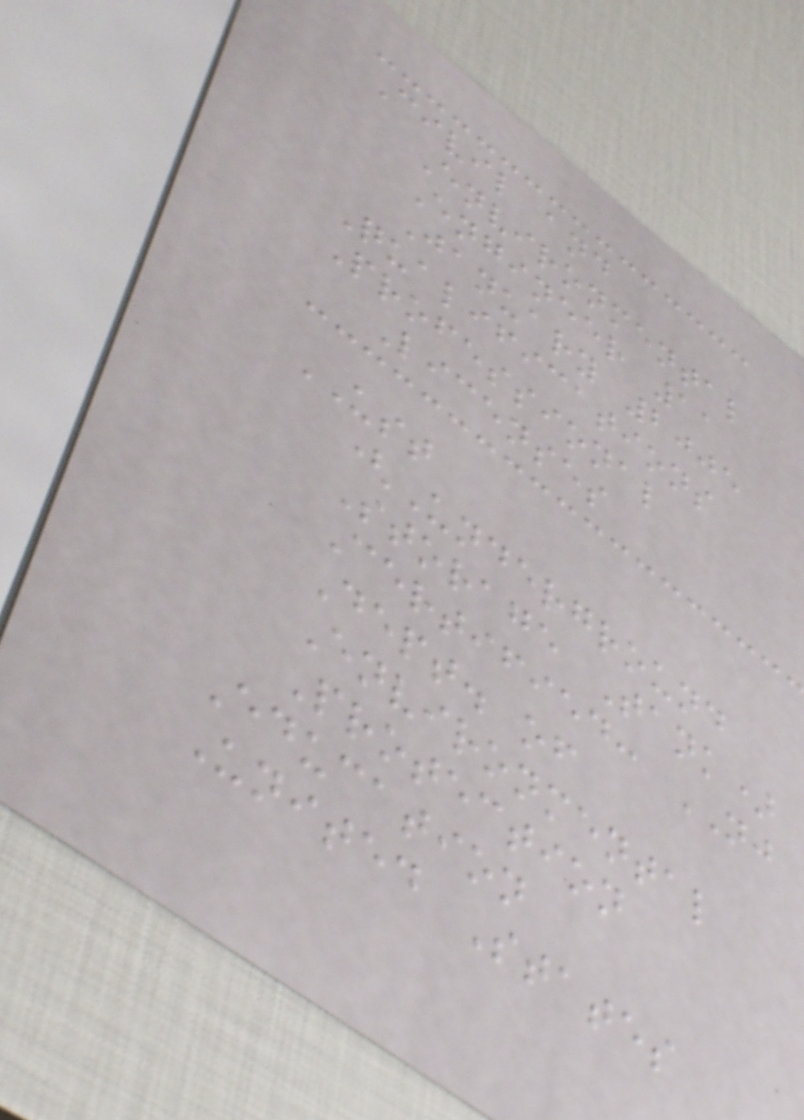Civil and
Environmental
Engineer 11
January 2005
Qualifications
Professional
Licenses
UST
(Underground
Storage Tank)
Certified: NJ
Dept. of
Environmental
Protection
Education
United States
